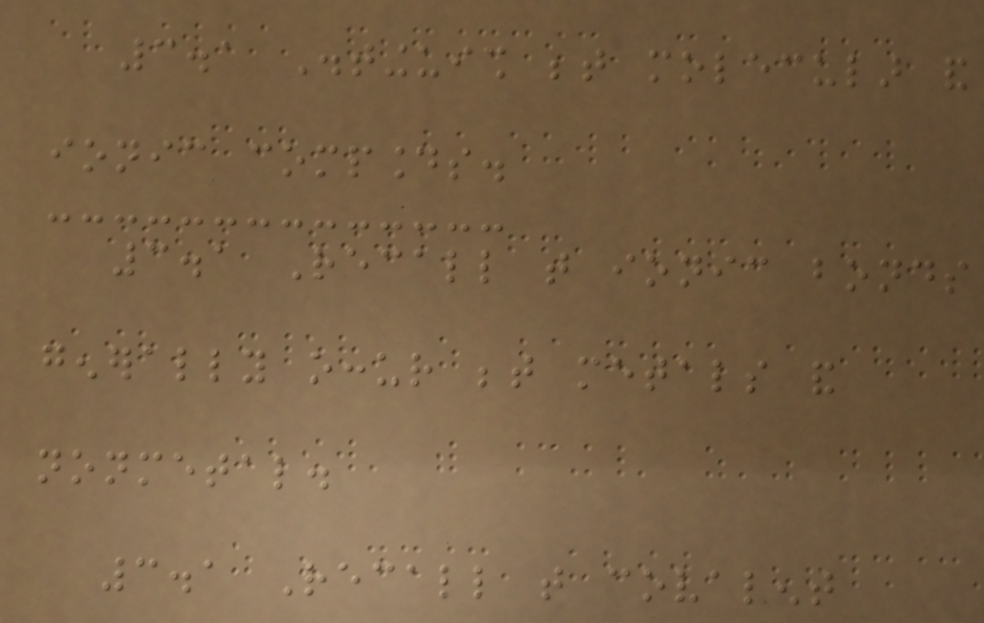3.1 Distinguish between molecular and
ionic compounds.
3.1 Recall that ionic bonds
generally occur between metals and
nonmetal.
3.1 Recall that covalent
